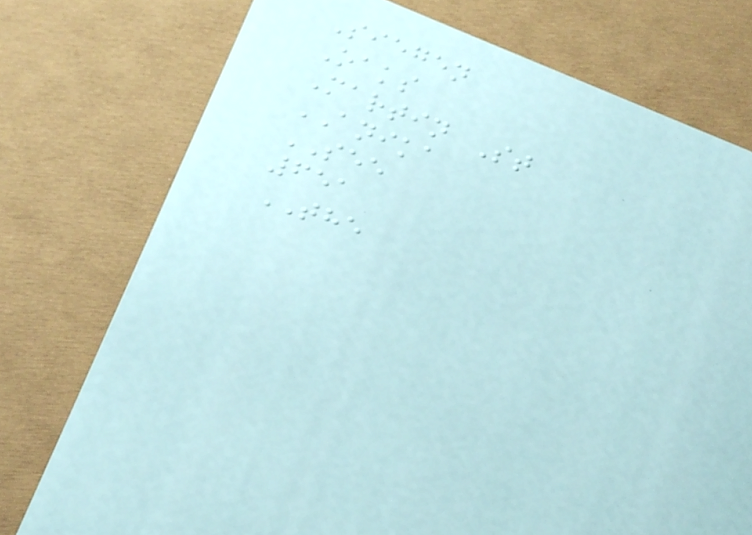Siegen
Oaks
Martin St
ANIKA
SEE
651
THE
